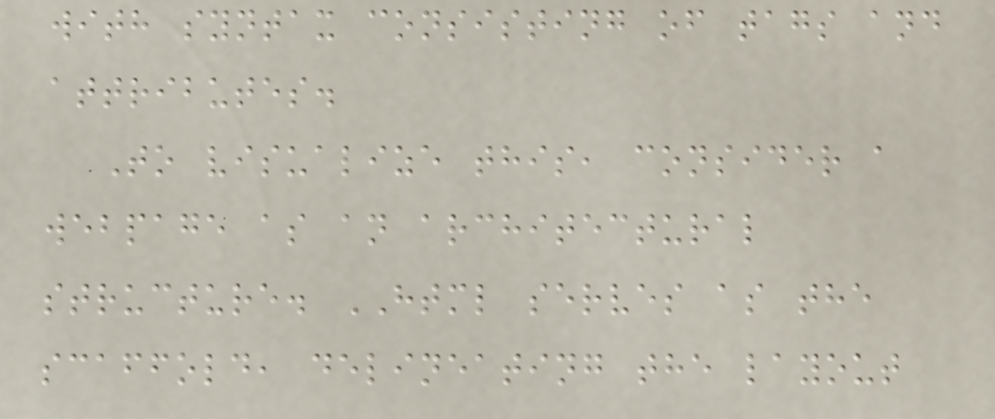with syntax consisting of tags and
attributes.
To visualize this, consider a
webpage as an architectural
structure. HTML serves as the
scaffold, delineating the layout
